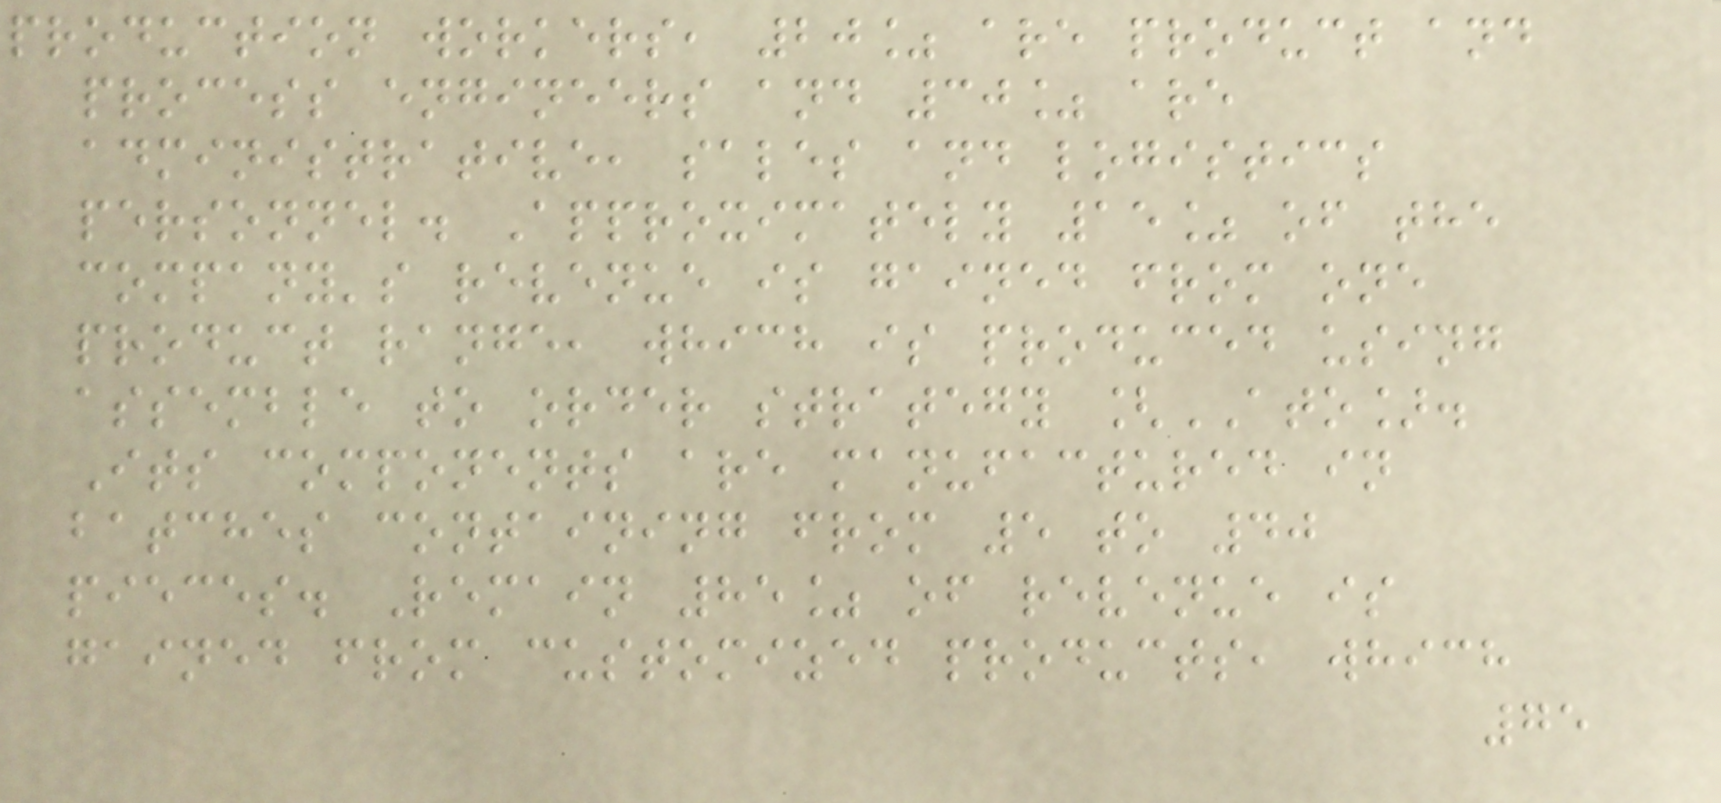production workers, 20% are product and
process engineers and 30% are
administrative, sales and logistics
personnel. Approximately 15% of the
company's revenue is gained from one
product range, which is produced using
assemble to order strategy [ATO].
Its components are manufactured in
batches containing from 5 to 40
pieces. Remain 85% of revenue is
gained from customized products, which
75
